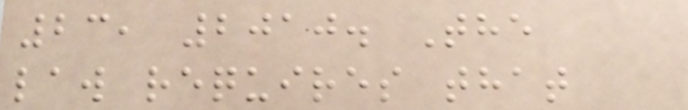23, 2010. The
law requires that
